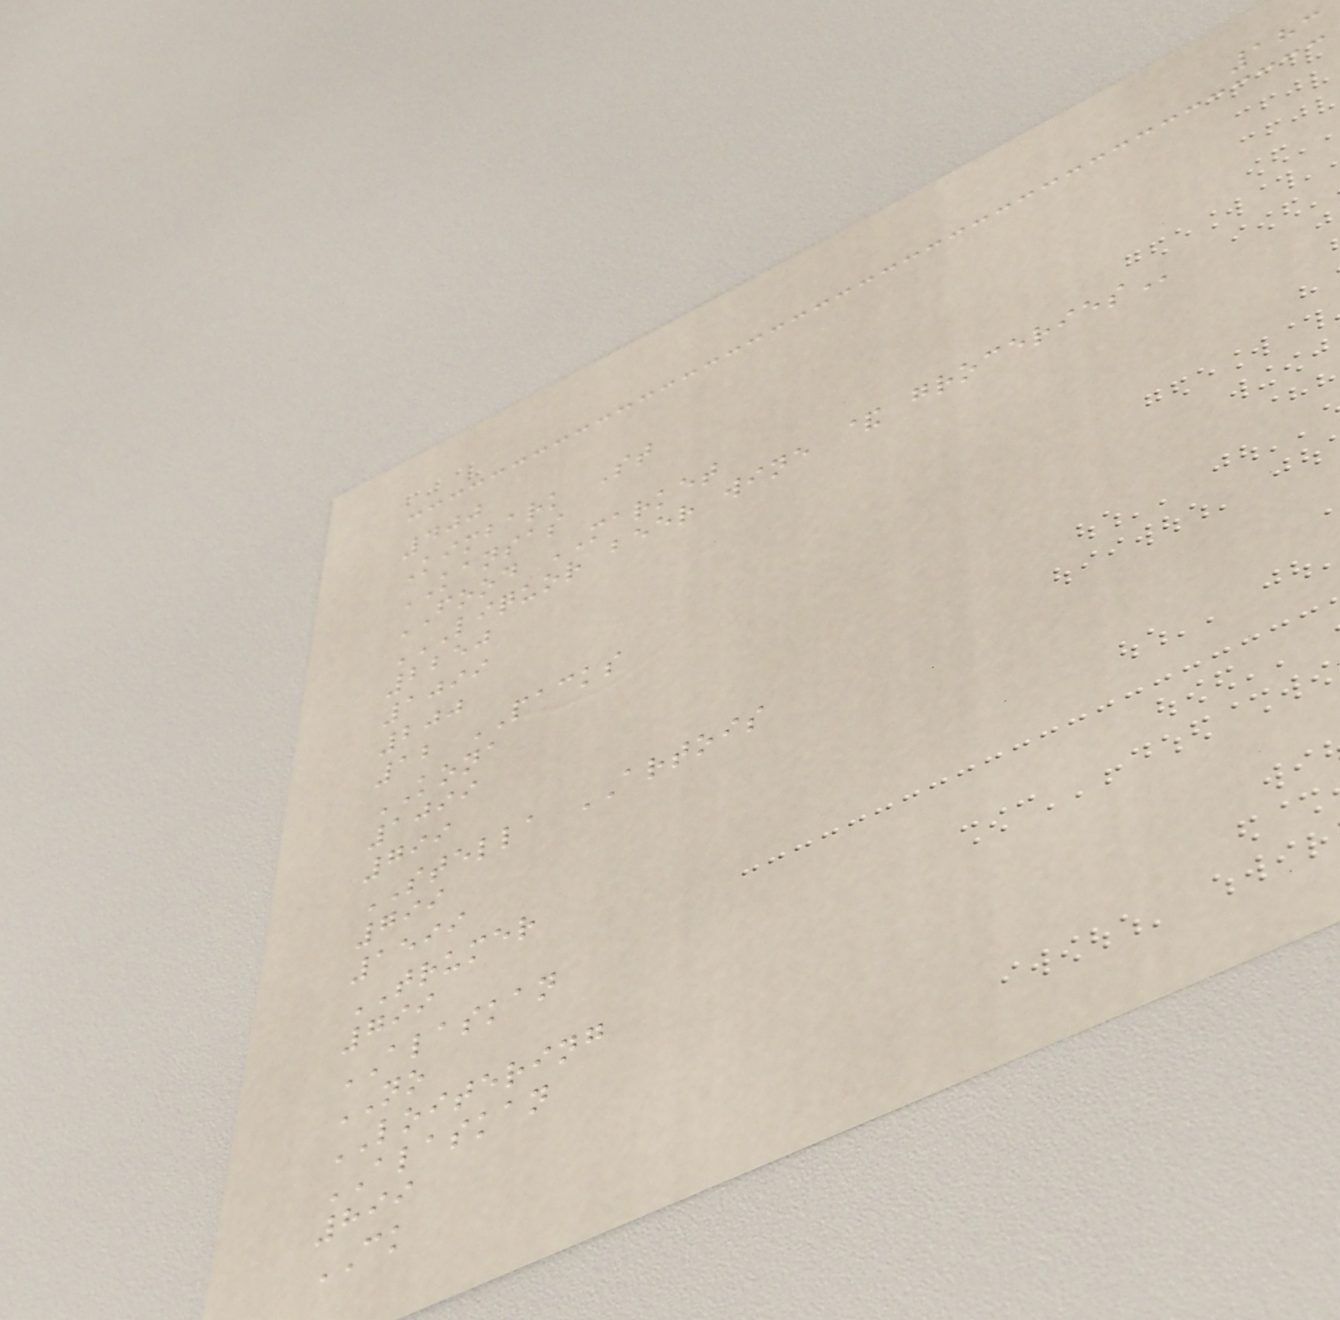183
400
Kimbark St
KANSAS
FOOD MARKET
LIQUOR BEER WINE & GROCERIES
2250
1099
200
12 PACKS
KONA
1099
799
STELLA ARTOIS
799
1599
TRUMER
799
ALASKAN
NO
LOITERING
ALASKAN
899
CK
